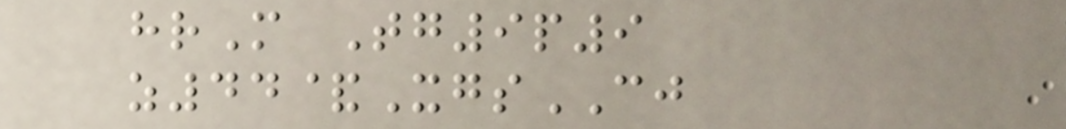hrM Tg9p9
z44&XgsCJ
